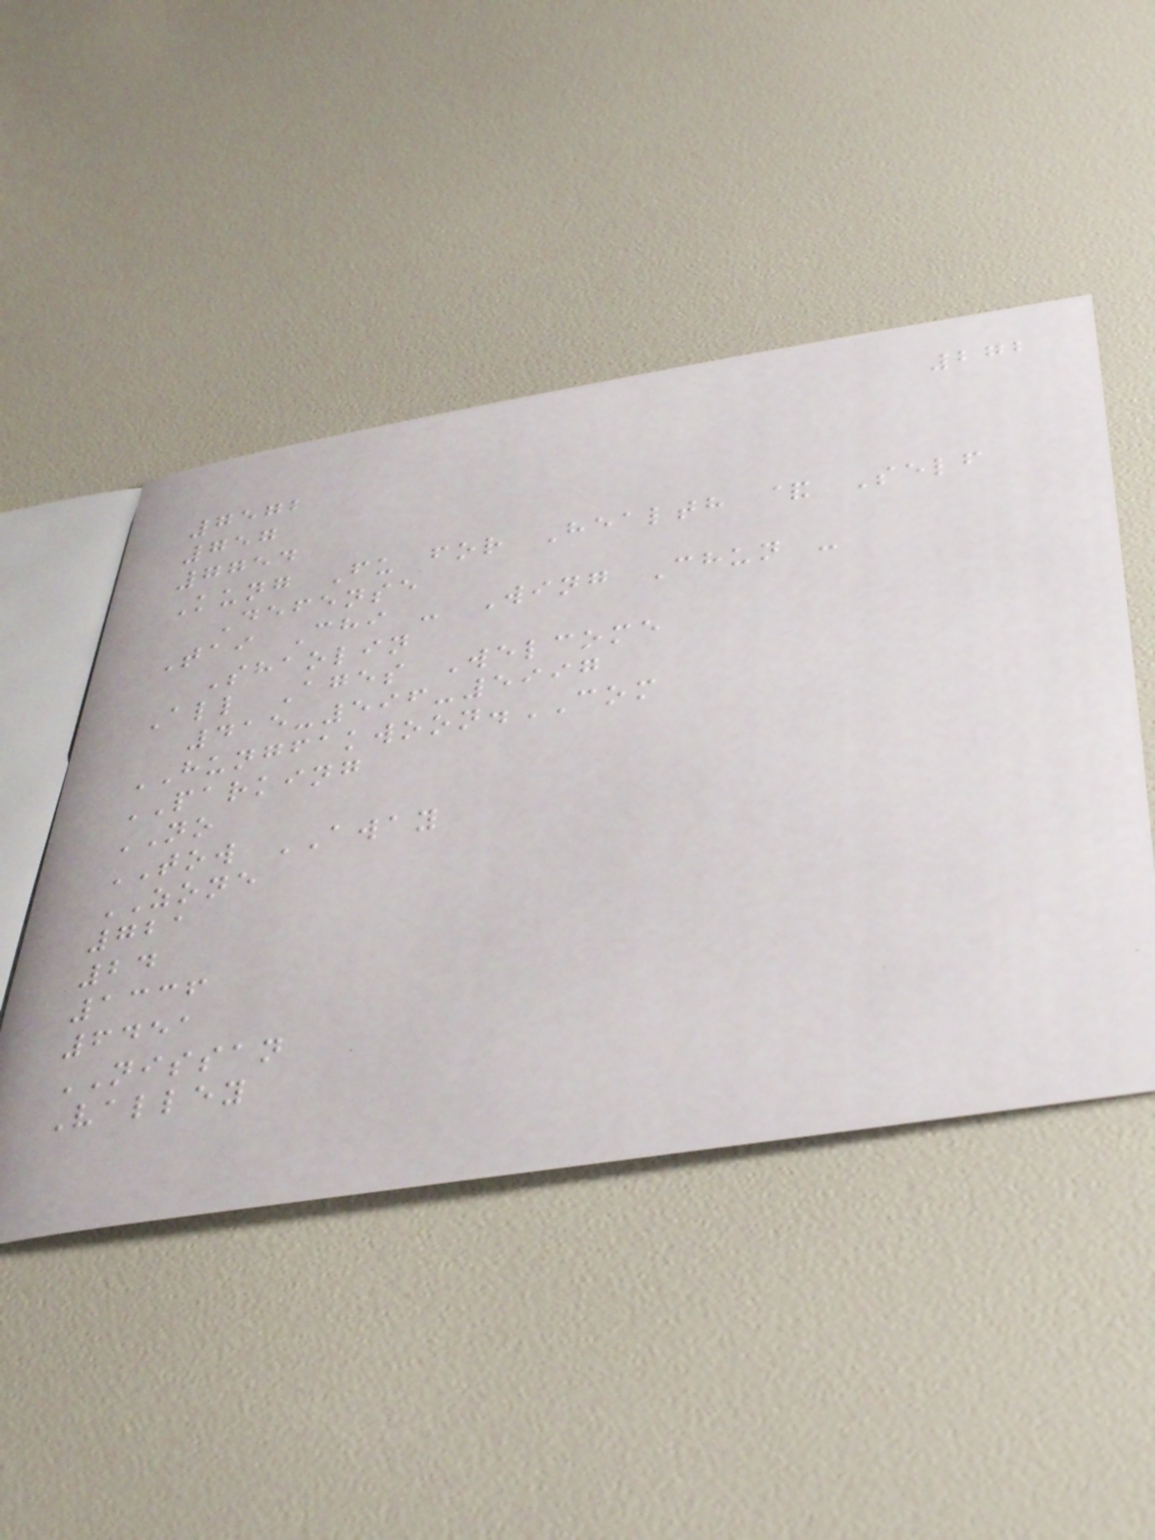272
7572
757
7754
Kung Fu for Health & Self
Defense
Tai Chi - Wing Chun -
Shaolin
All Ages Welcome
415-596-5997
HUNGFAKWOON.COM
PARKING
NO
TOW AWAY
ZONE
721
24
1336
6451
NISSAN
Valley
